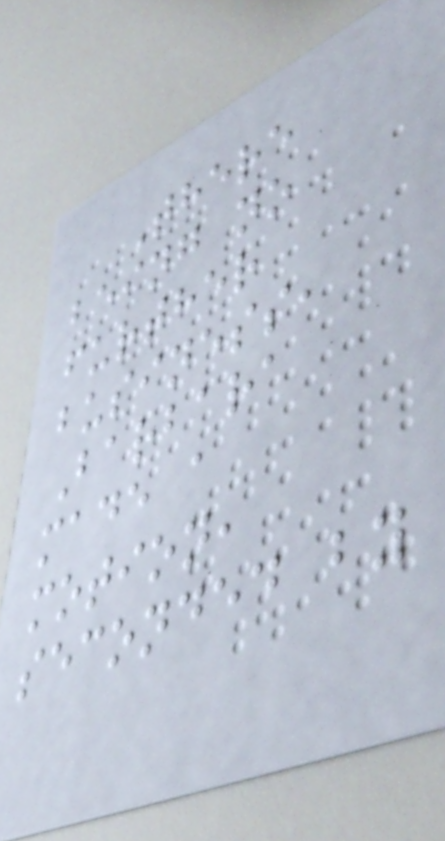There
being no
further
business,
Barbara
made a
motion,
seconded by
